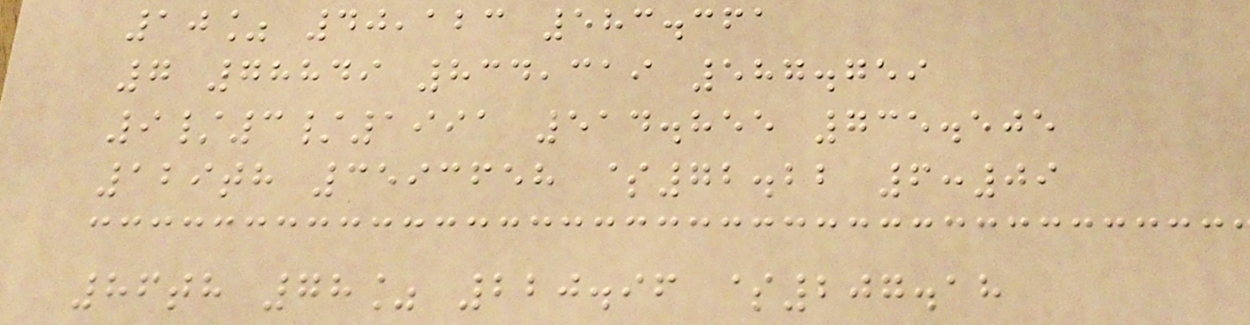10% 40,123 583.361
7 78849 834,319 587.759
9/3/1991 514.855 735.505
129th 3593658 $72.22 6:09
86th 78% 220.96 $207.18
